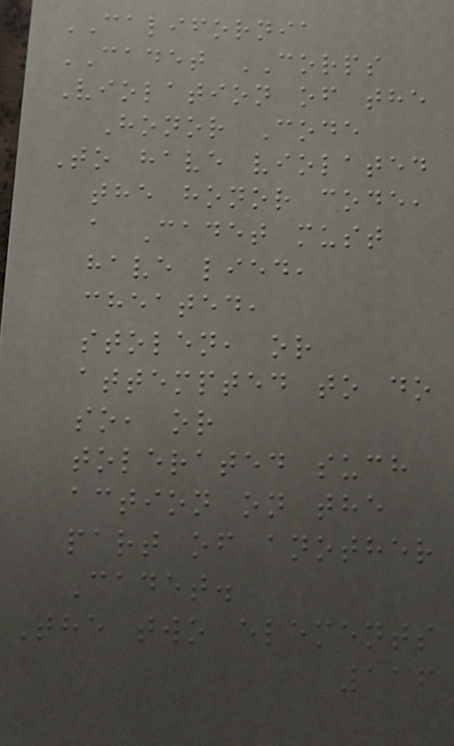CALIFORNIA
CADET CORPS
Violation of the
Honor Code
To have violated
the honor code,
a Cadet must
have lied,
cheated,
stolen, or
attempted to do
so, or
tolerated such
action on the
part of another
Cadet.
The two elements
116
